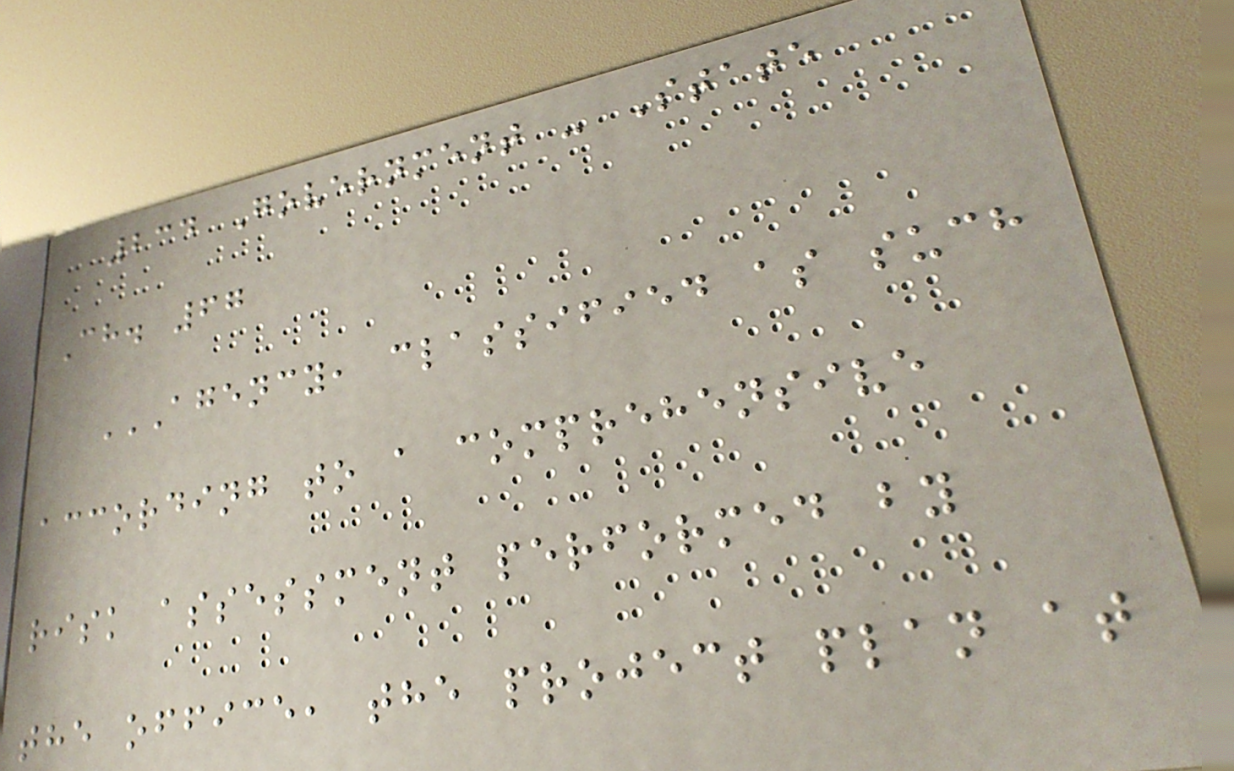234 Government - State
Ch. 67
AGENCY, CLASSIFIED AS SUCH
ACCORDING TO A COMPREHENSIVE
RISK ASSESSMENT PERFORMED BY
THE OFFICE, THE PROJECT PLAN AT
